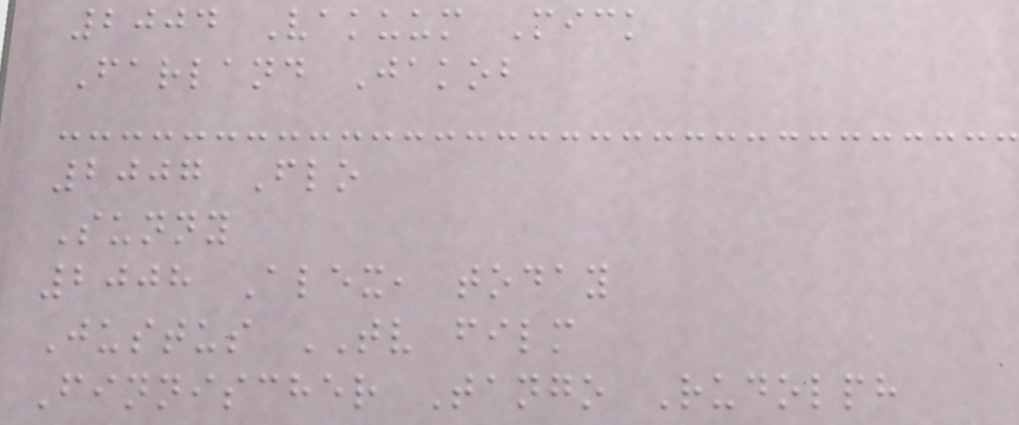2004 Vakuum Mick
Farland Jakob
2007 Flo
Sunny
2008 Alex, today
Justus TV film
Finnischer Tango Rudolph
